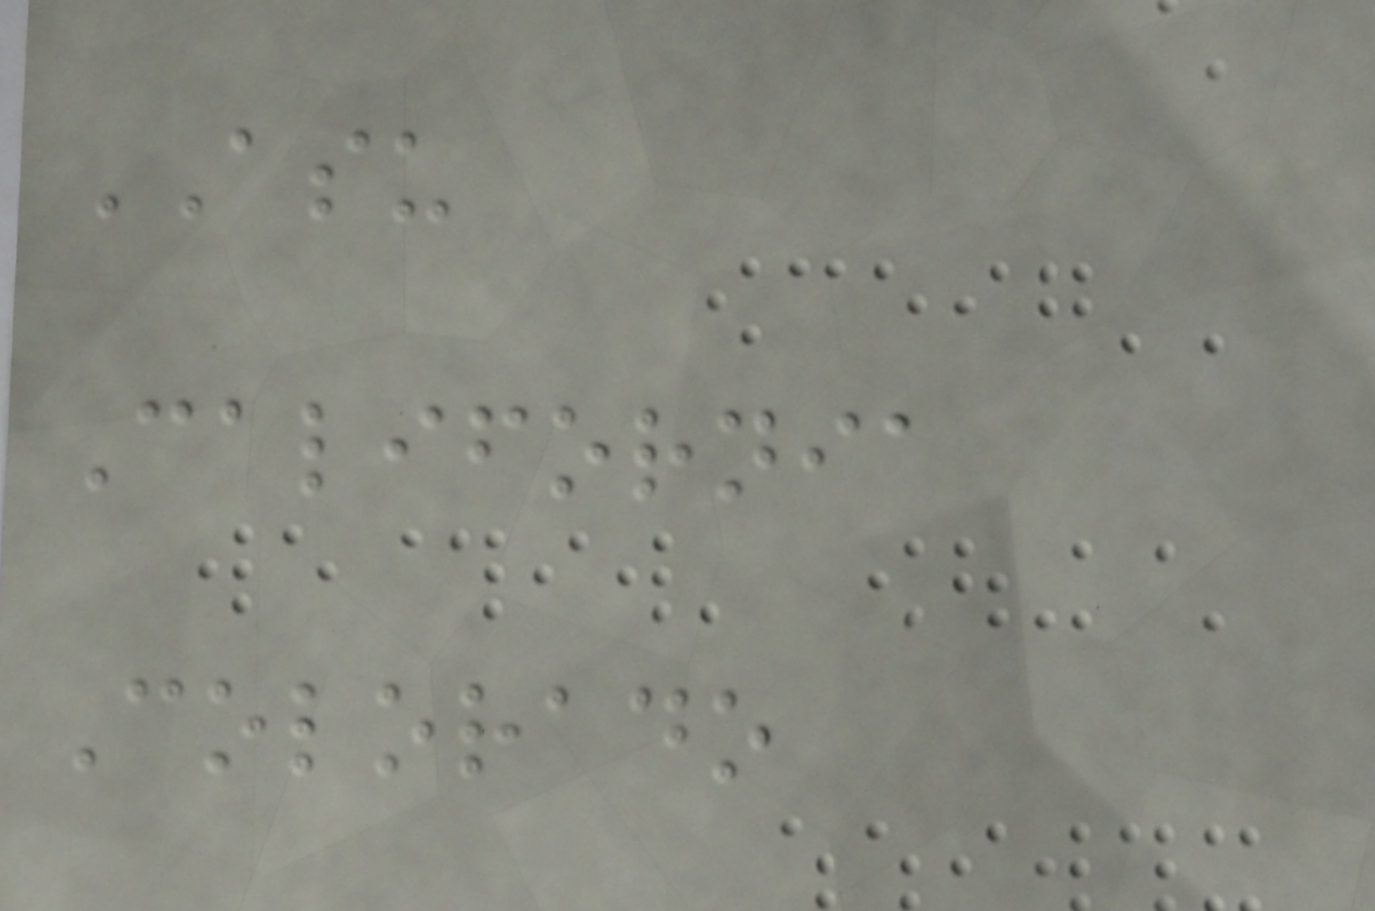ASU
California
Colorado
